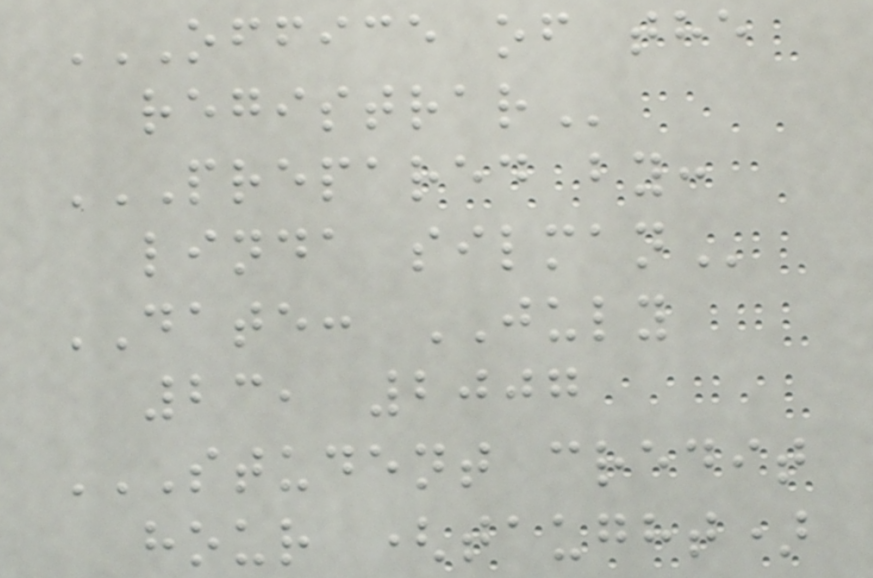OFFICE OF THE
REGISTRAR
PREPARED BY:
LINDA SILMAN
DATE: JULY
23, 2007
STUDENT CREDIT
HOUR (TAUGHT)
